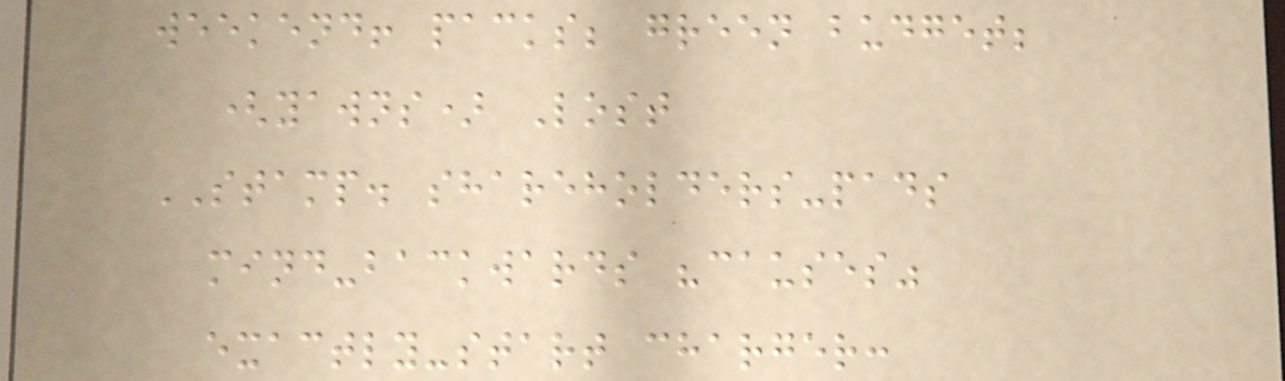weekend! packs; green budget;
(yawns) Lost
STAMP. shareholders-pads
mind-backwards "causes"
exactly-start charger:
